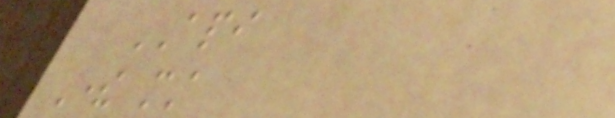API
There must
